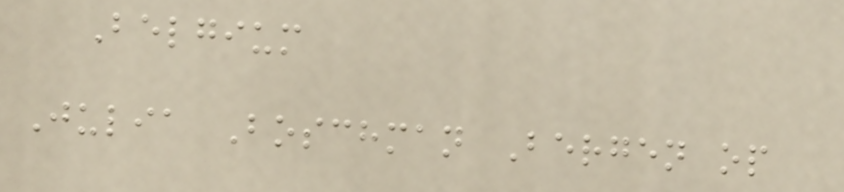Belgium
Julia Boschman Bergen op
